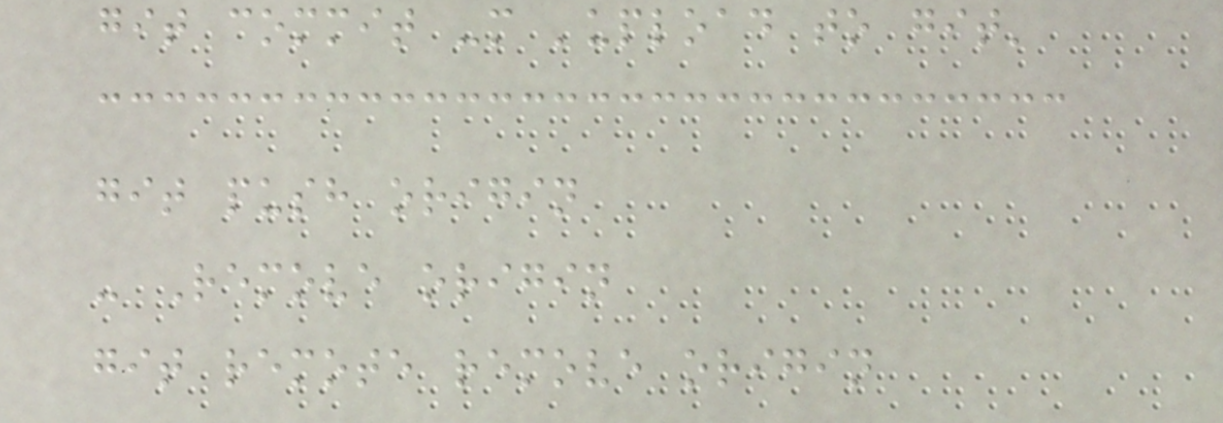git commit -m 'upload to git'
git push origin
- Remove origin
git remote remove origin
